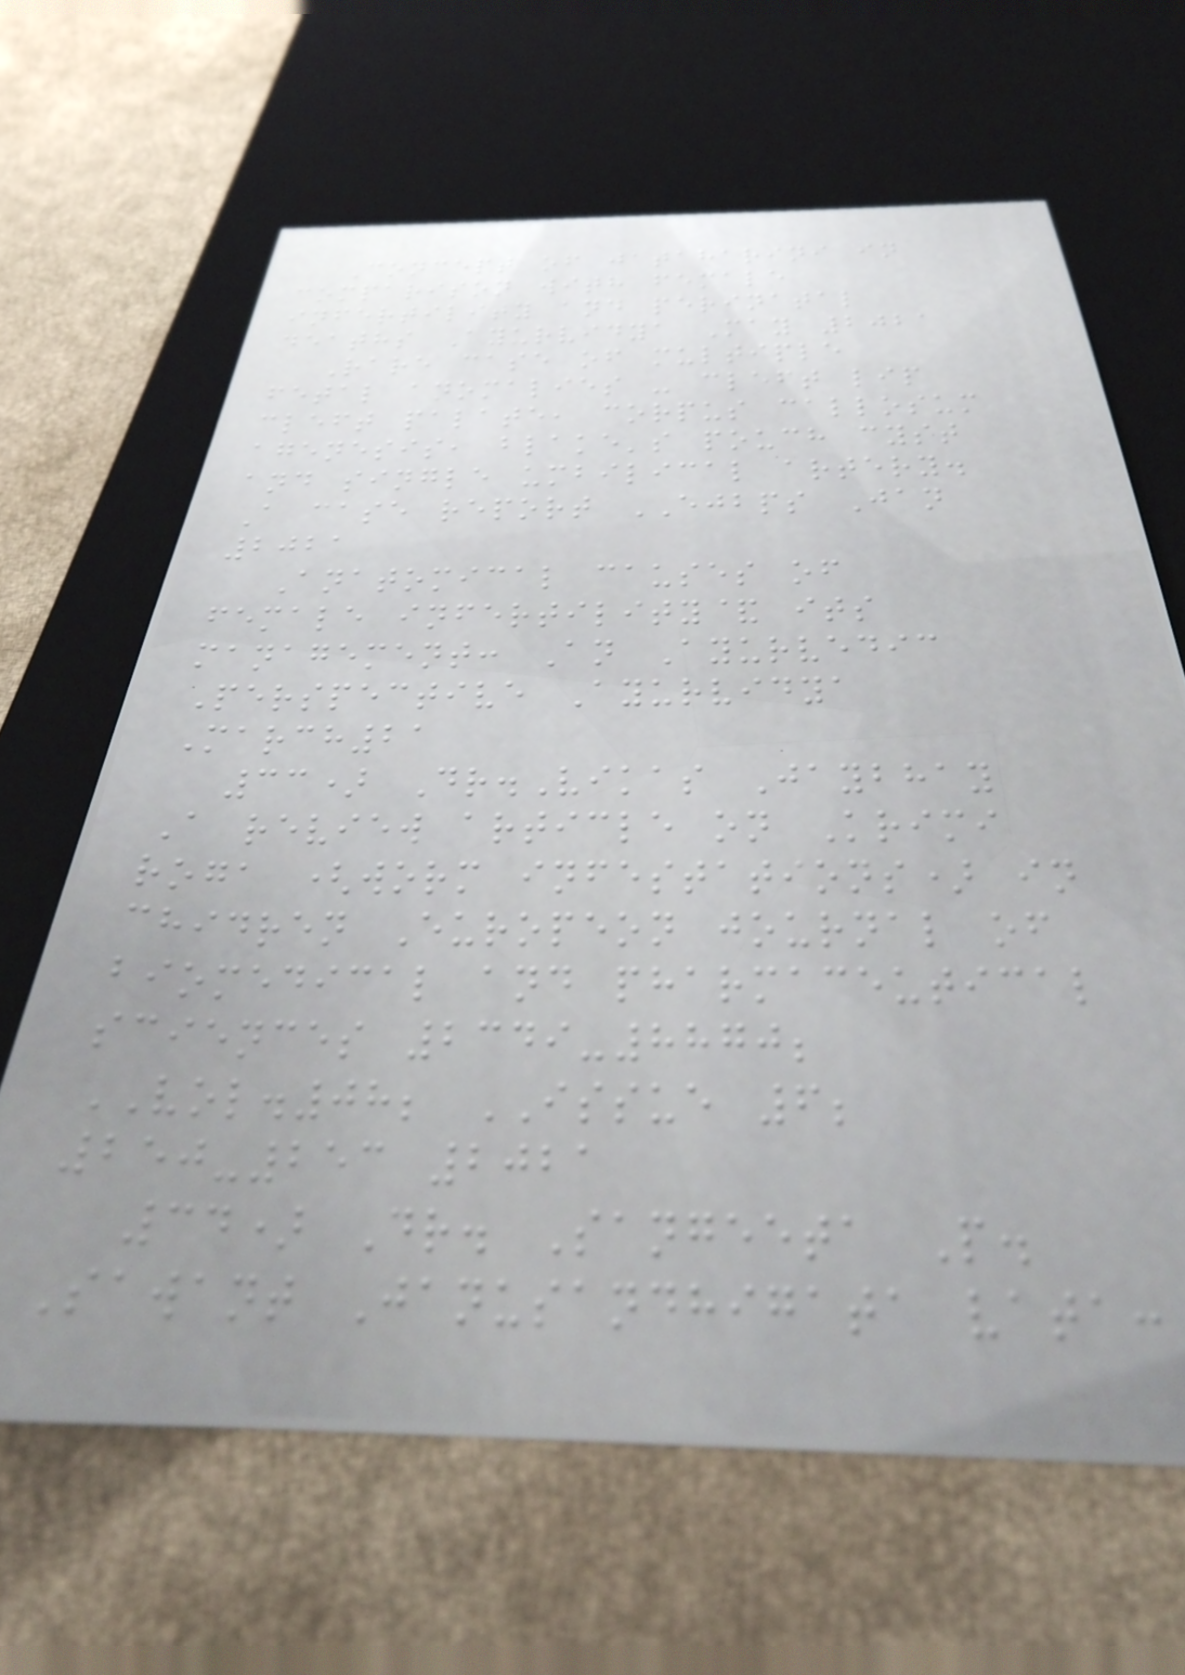Concept of jataharini in
comparison with female
infertility and perinatal
deaths Ayurvidya May 2021
Rare case of multiple
fetal anomalies - cleft lip
cleft palate, corpus callosum
agenesis, blake's pouch cyst
and single umbilical artery.
A case report EJBPS Jan
2021
Anatomical causes of
female infertility& its
management: An Ayurvedic
Perspective Ayurvidya
March21
33) Dr.Vikas Jaybhay
A review article on Krimi
roga (worm infestations) in
chidren Europeon journal of
biomedical and pharmaceutical
sciences 2349-8870;
VOL.08; ISSUE 6;
250-253 2021
34) Dr. Sangeeta P.
Sawant Janusandhigata vata:
